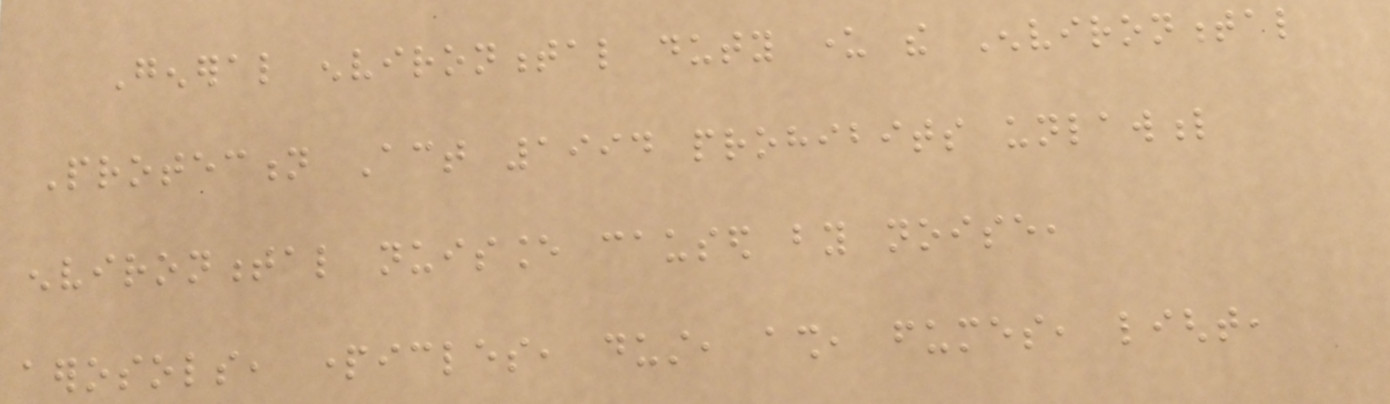General environmental duty under the Environmental
Protection Act 1994 prohibits unlawful
environmental nuisance caused by noise,
aerosols, particles, dust, ash, fumes, light,
